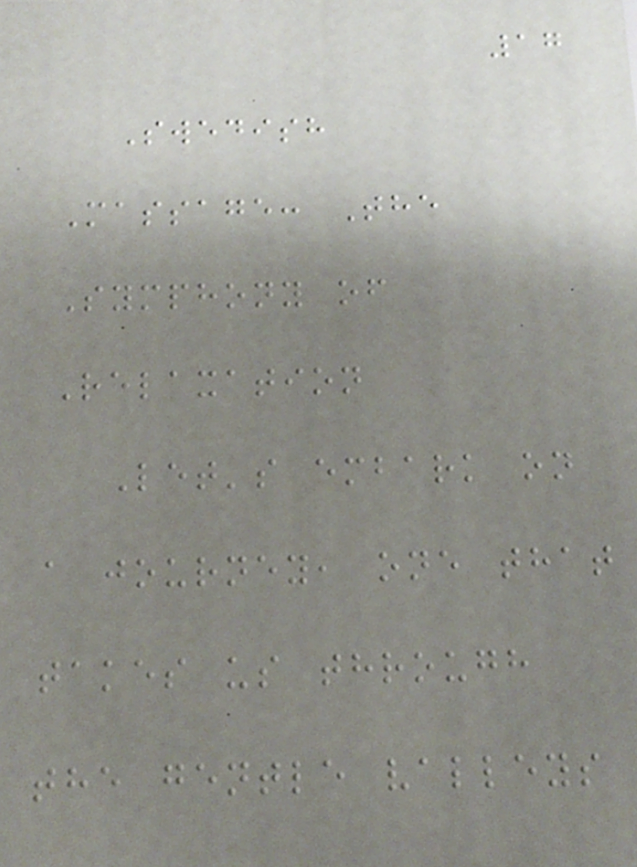17
Swedish
Massage: The
Symphony of
Relaxation
Let's embark on
a journey, one that
takes us through
the gentle valleys
